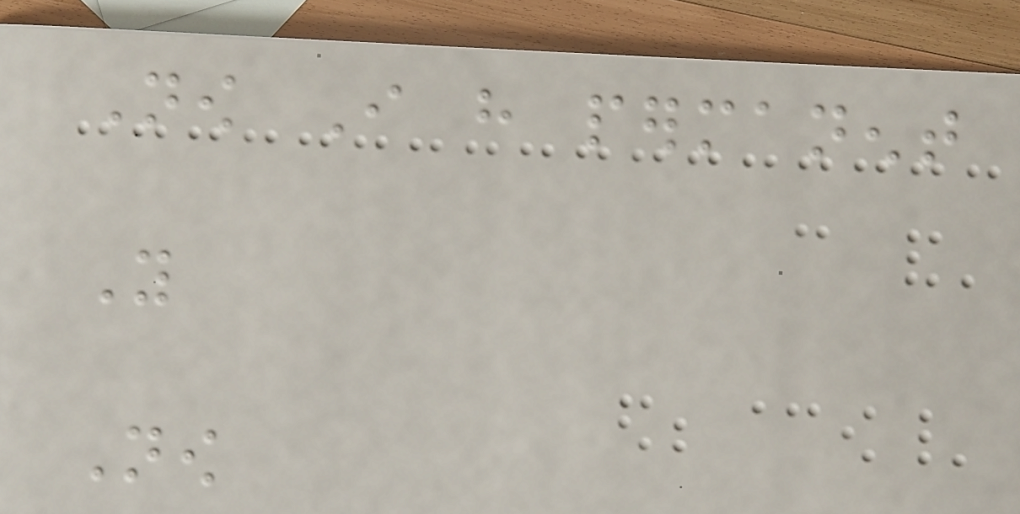Now I have permanent
You
Now
